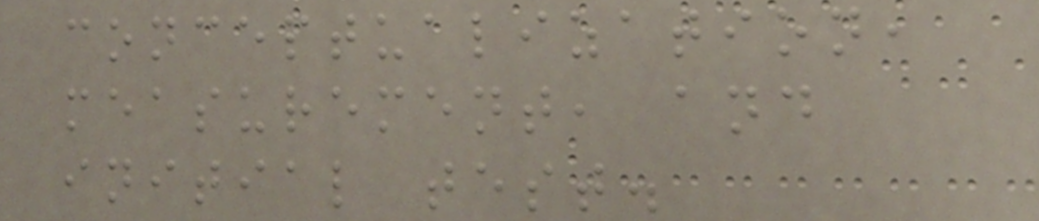conceptualization,
measurement, and
initial test.
